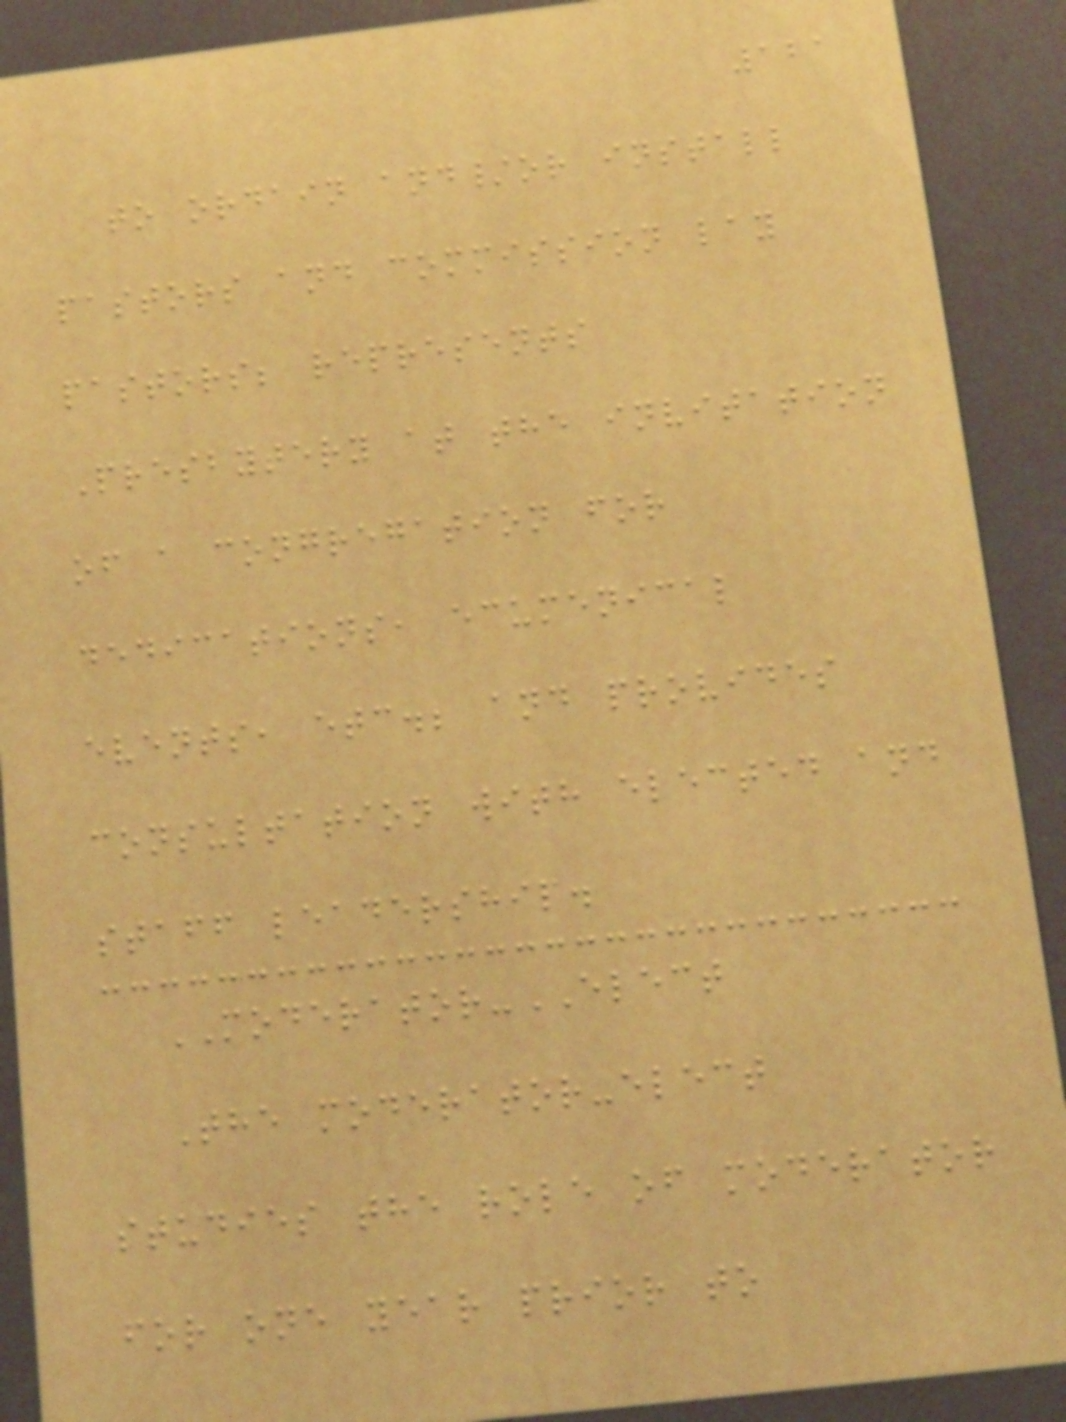121
to ordain and/or install
pastors and commission lay
pastors; represents
Presbytery at the invitation
of a congregation for
dedications, ecumenical
events, etc.; and provides
consultation with elected and
staff leadership.
MODERATOR-ELECT
The moderator-elect
studies the role of moderator
for one year prior to
